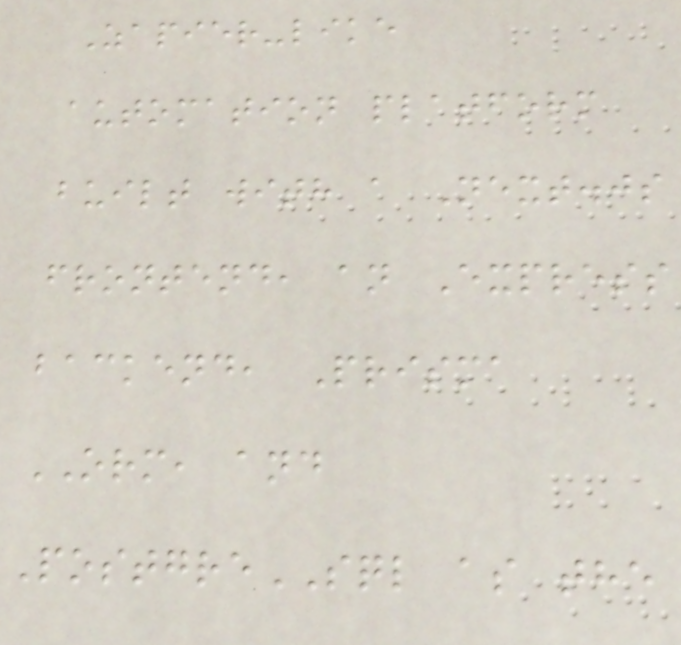Zapier-like
automation platform
built with a Next.js
frontend, an Express
backend, Prisma
ORM, and
PostgreSQL as the
